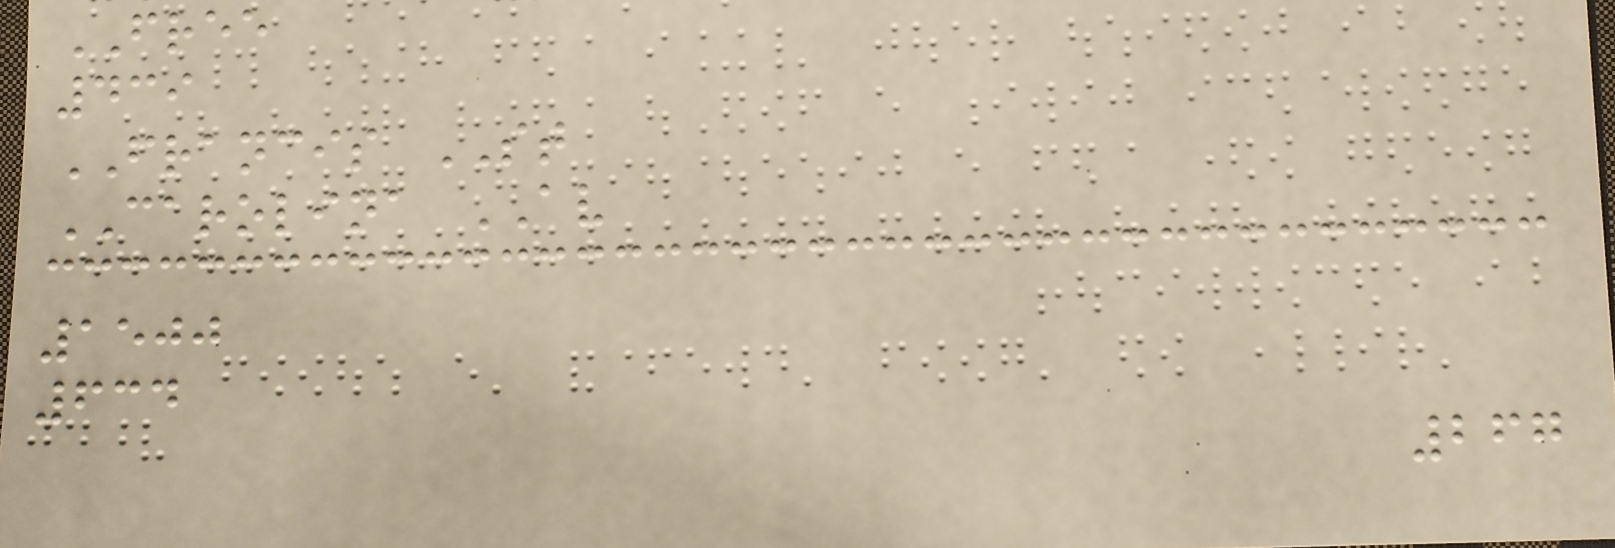FREE
439
FRANCIS ST
CAROLINA AV
1500
634
267
